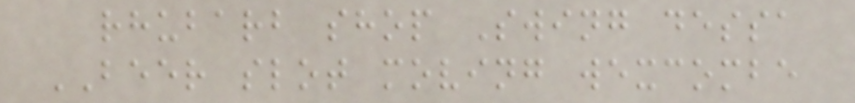rhubarb shop Swing dessa
BEER slot moving wexcombe
